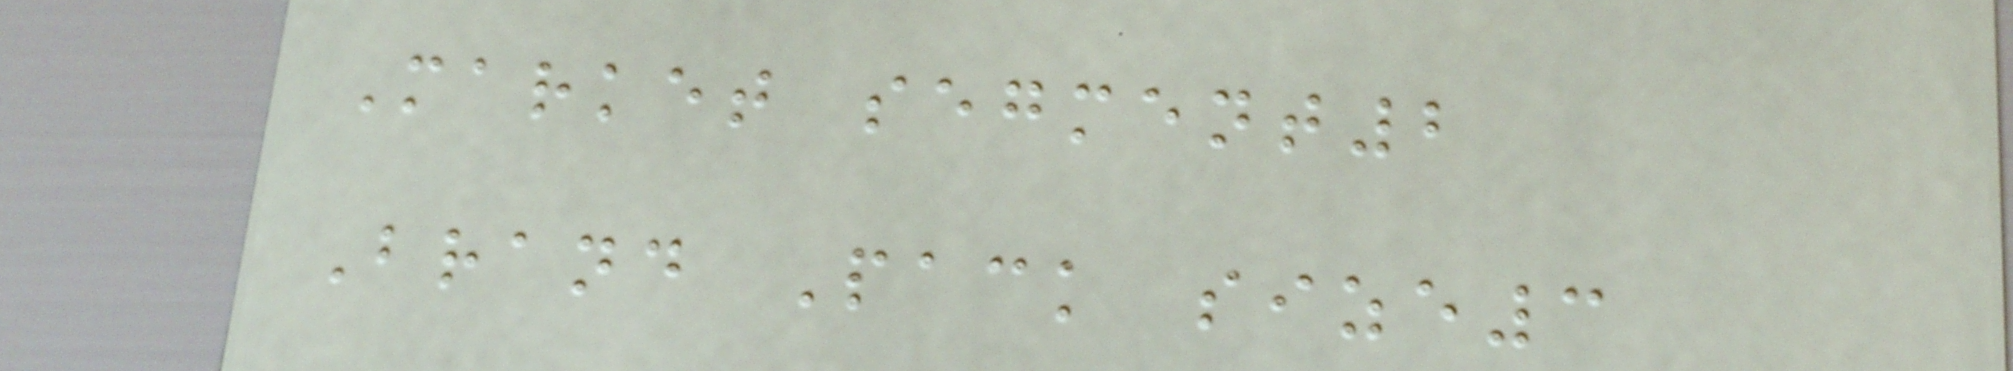Market segment2
Brand Pack size3
